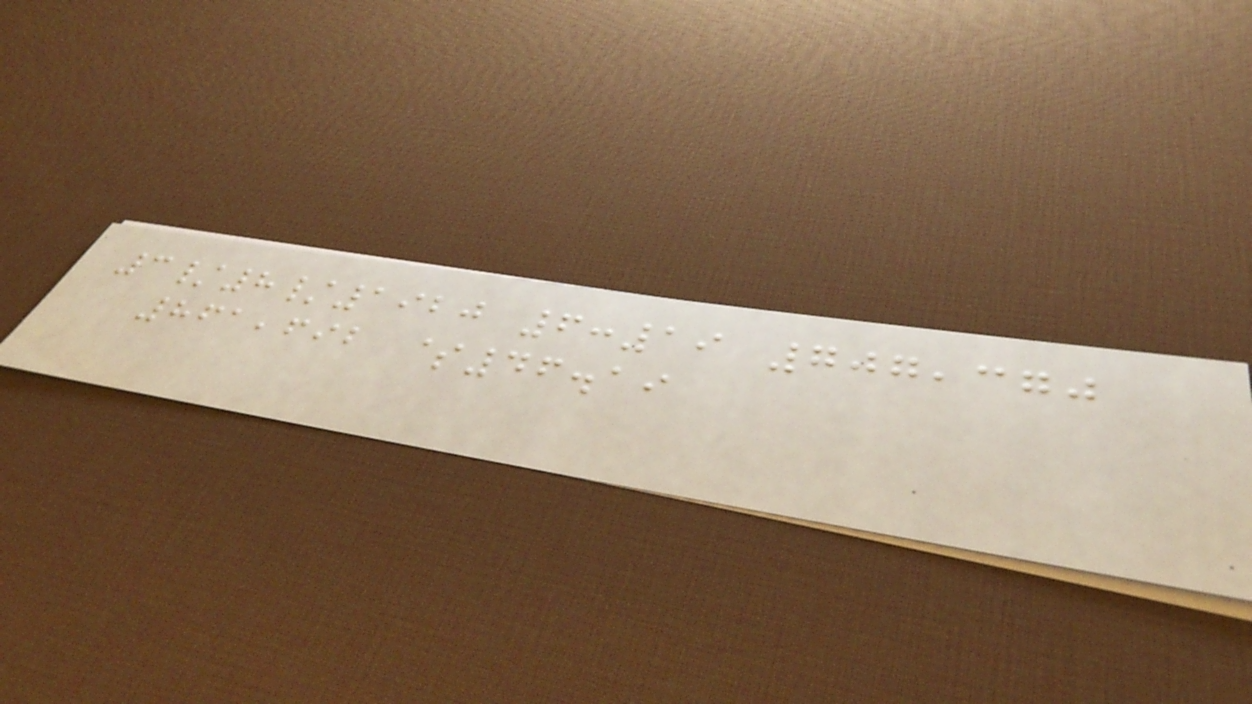3/8/1920 6:19 707,370
861,692 $46.19
